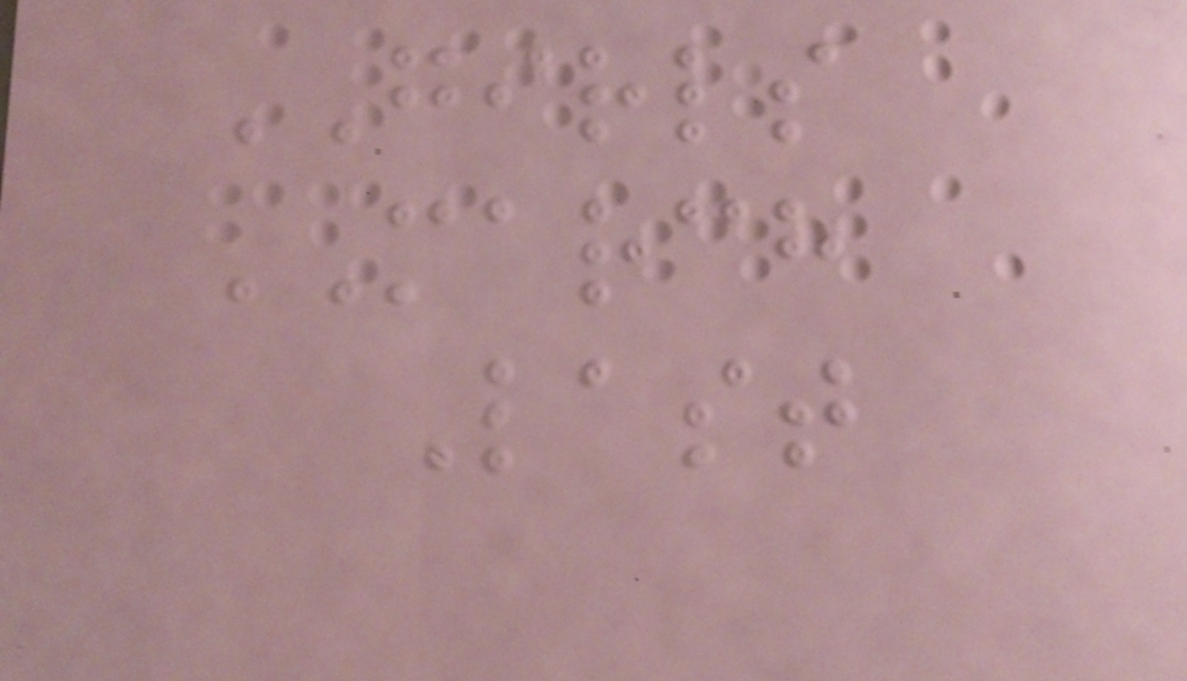GIRLS
MARCH
Last
